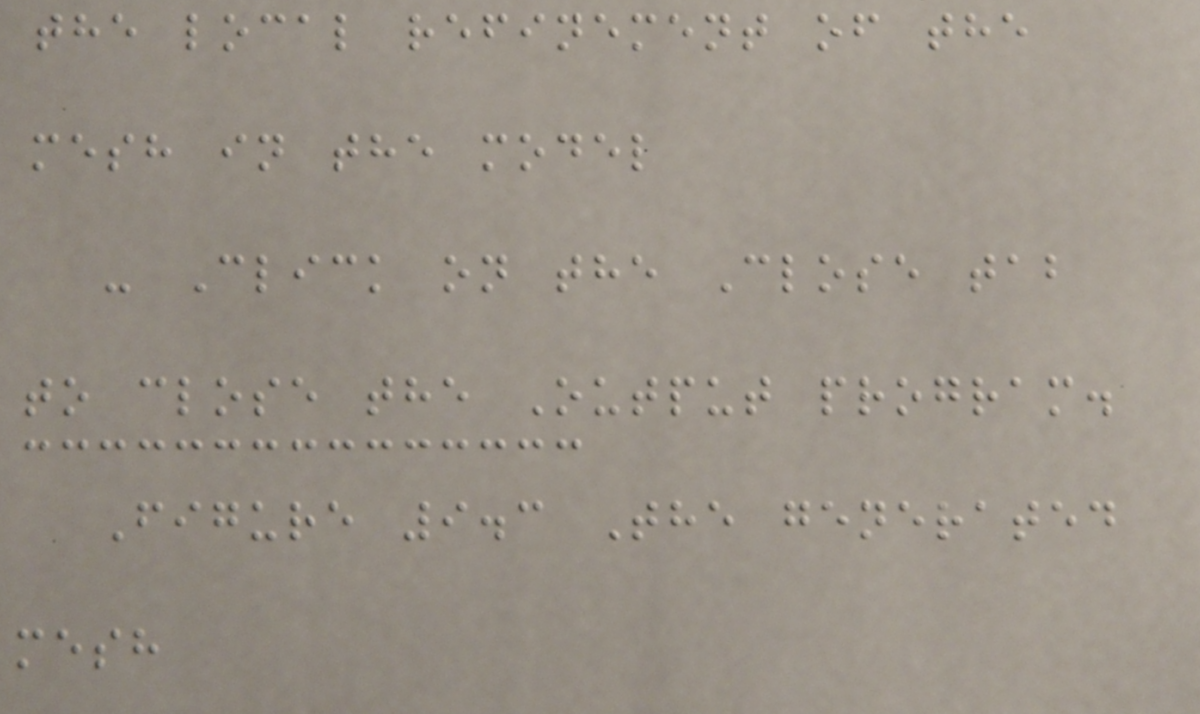the local refinement of the
mesh in the model
- Click on the Close tab
to close the Output program.
Figure 9.3 The generated
mesh
